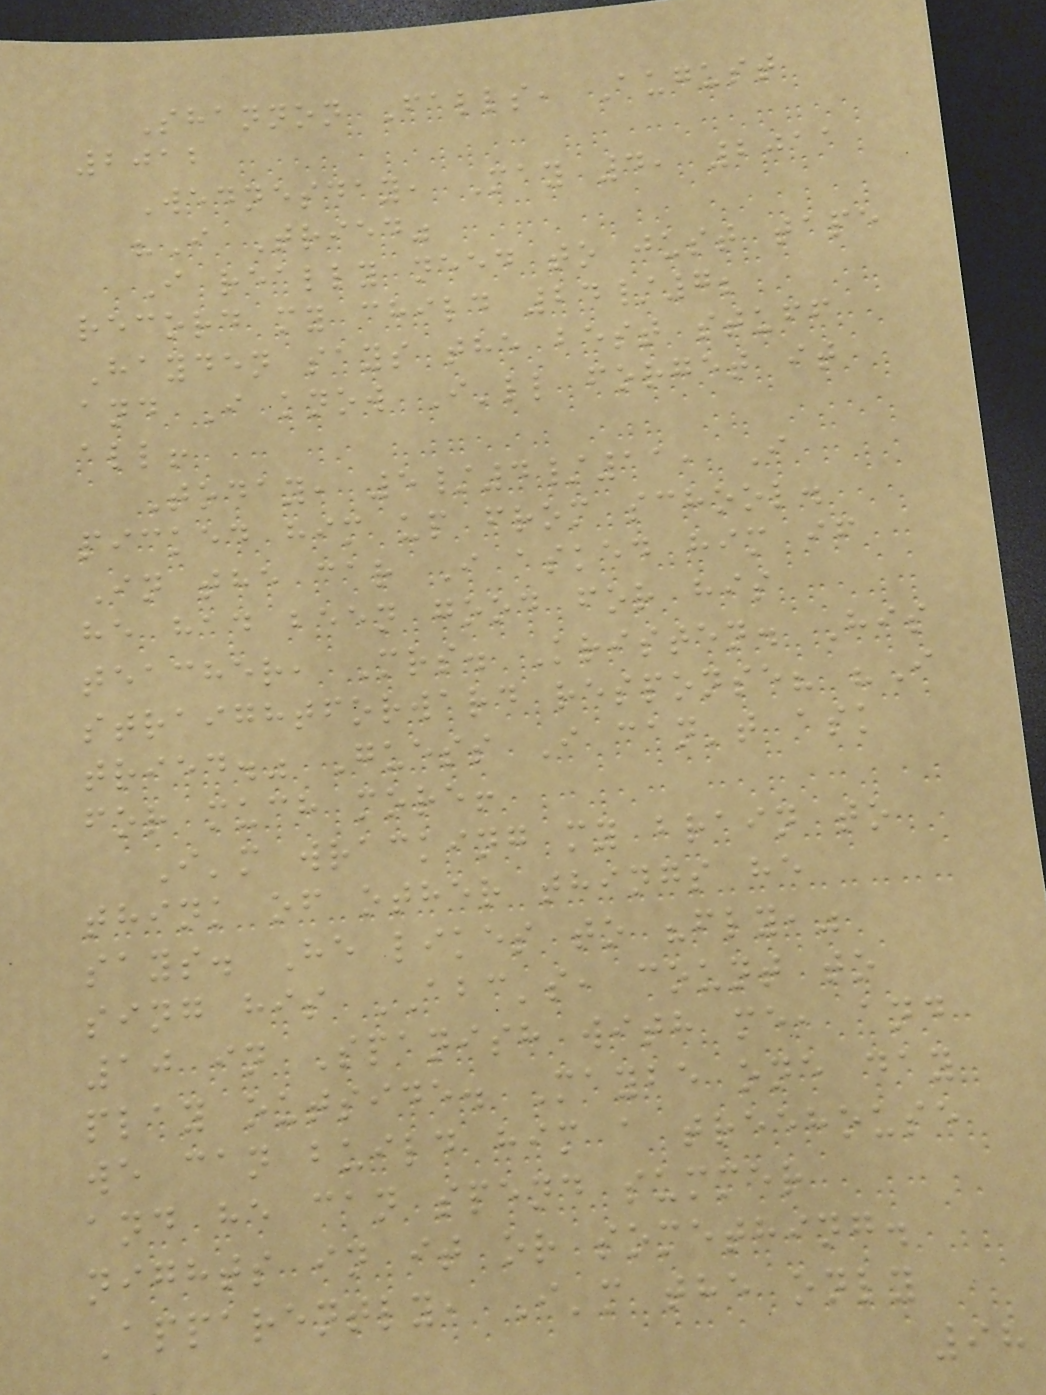Shannon Falls, August
2012
Wednesday, May 4, 2011
"I Tried"
I really need to just tape
record my child 24/7;
Hayden says the best stuff
and I know I'll forget it
all!
Today, 5/4/11, I
picked him up from school.
In the car I asked him if
he had been good for his
teacher, Mrs. Kristen. His
straightforward response? "I
tried." Guess I can't ask
for much more!
I'm wracking my brain to
think of other things he
says. He likes to "fly,"
sing his ABC's, count to
10 in Spanish with me, and
play outside. Maybe one day
we can build him a treehouse
and he can spend summer
nights in it or something.
Apparently, I'm the only
98
